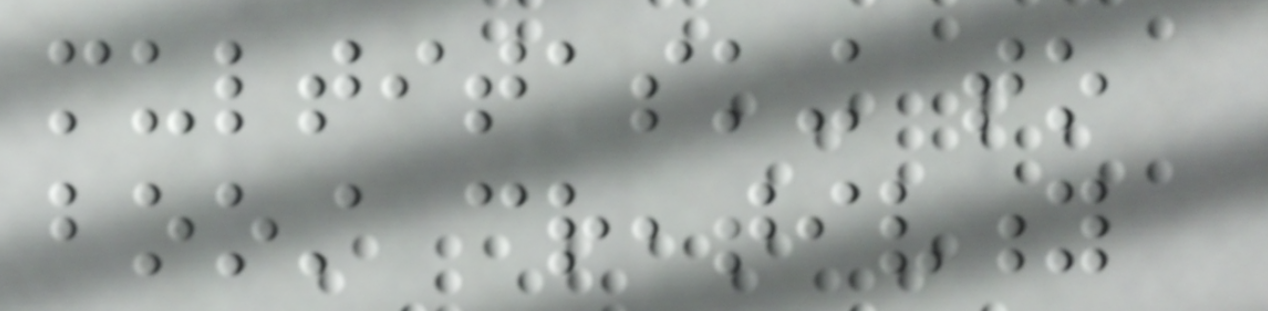multitasking to
boost creativity
